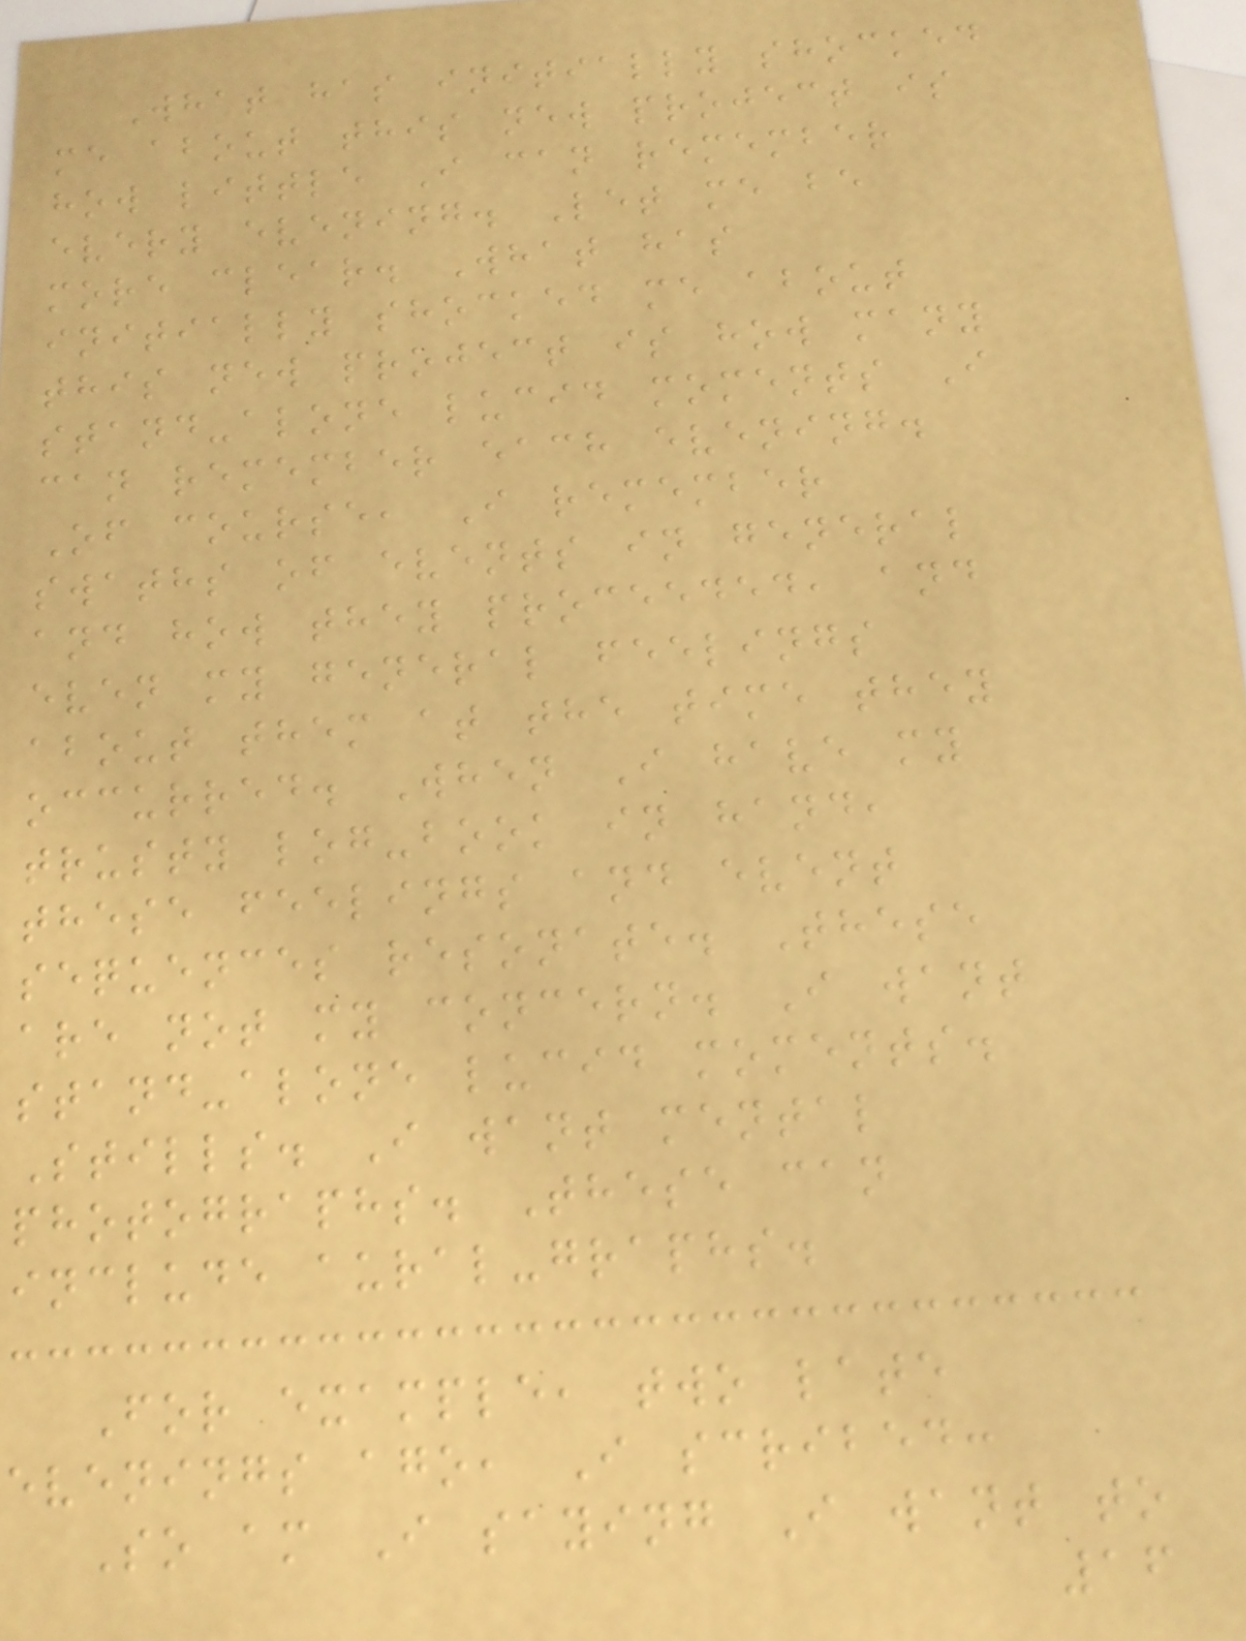What has initially shocked
me about this new project is
how little I can remember
every evening. Let me be
more clear. What has
initially shocked me about
this new project is how many
stand-alone lucid moments I
can remember each evening.
Of course, I remember
swaths of events in general
and how they proceeded, and
even my general feelings
about them at the time they
occurred. When I have my
trusty log-book in hand,
these feelings and event
sequences resonate. These
are not my concern. I want
stand-alone lucid moments.
Stills. I want mental
photographs. These can
include aural-graphs.
For example, two late
evenings ago, I scribed:
So am I saying I want to
16
